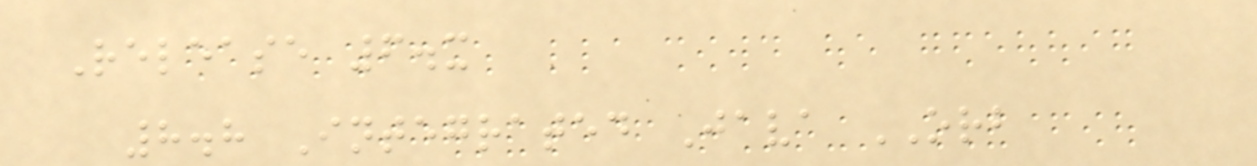Release 6.x
8.8 Integrated Java ORB
